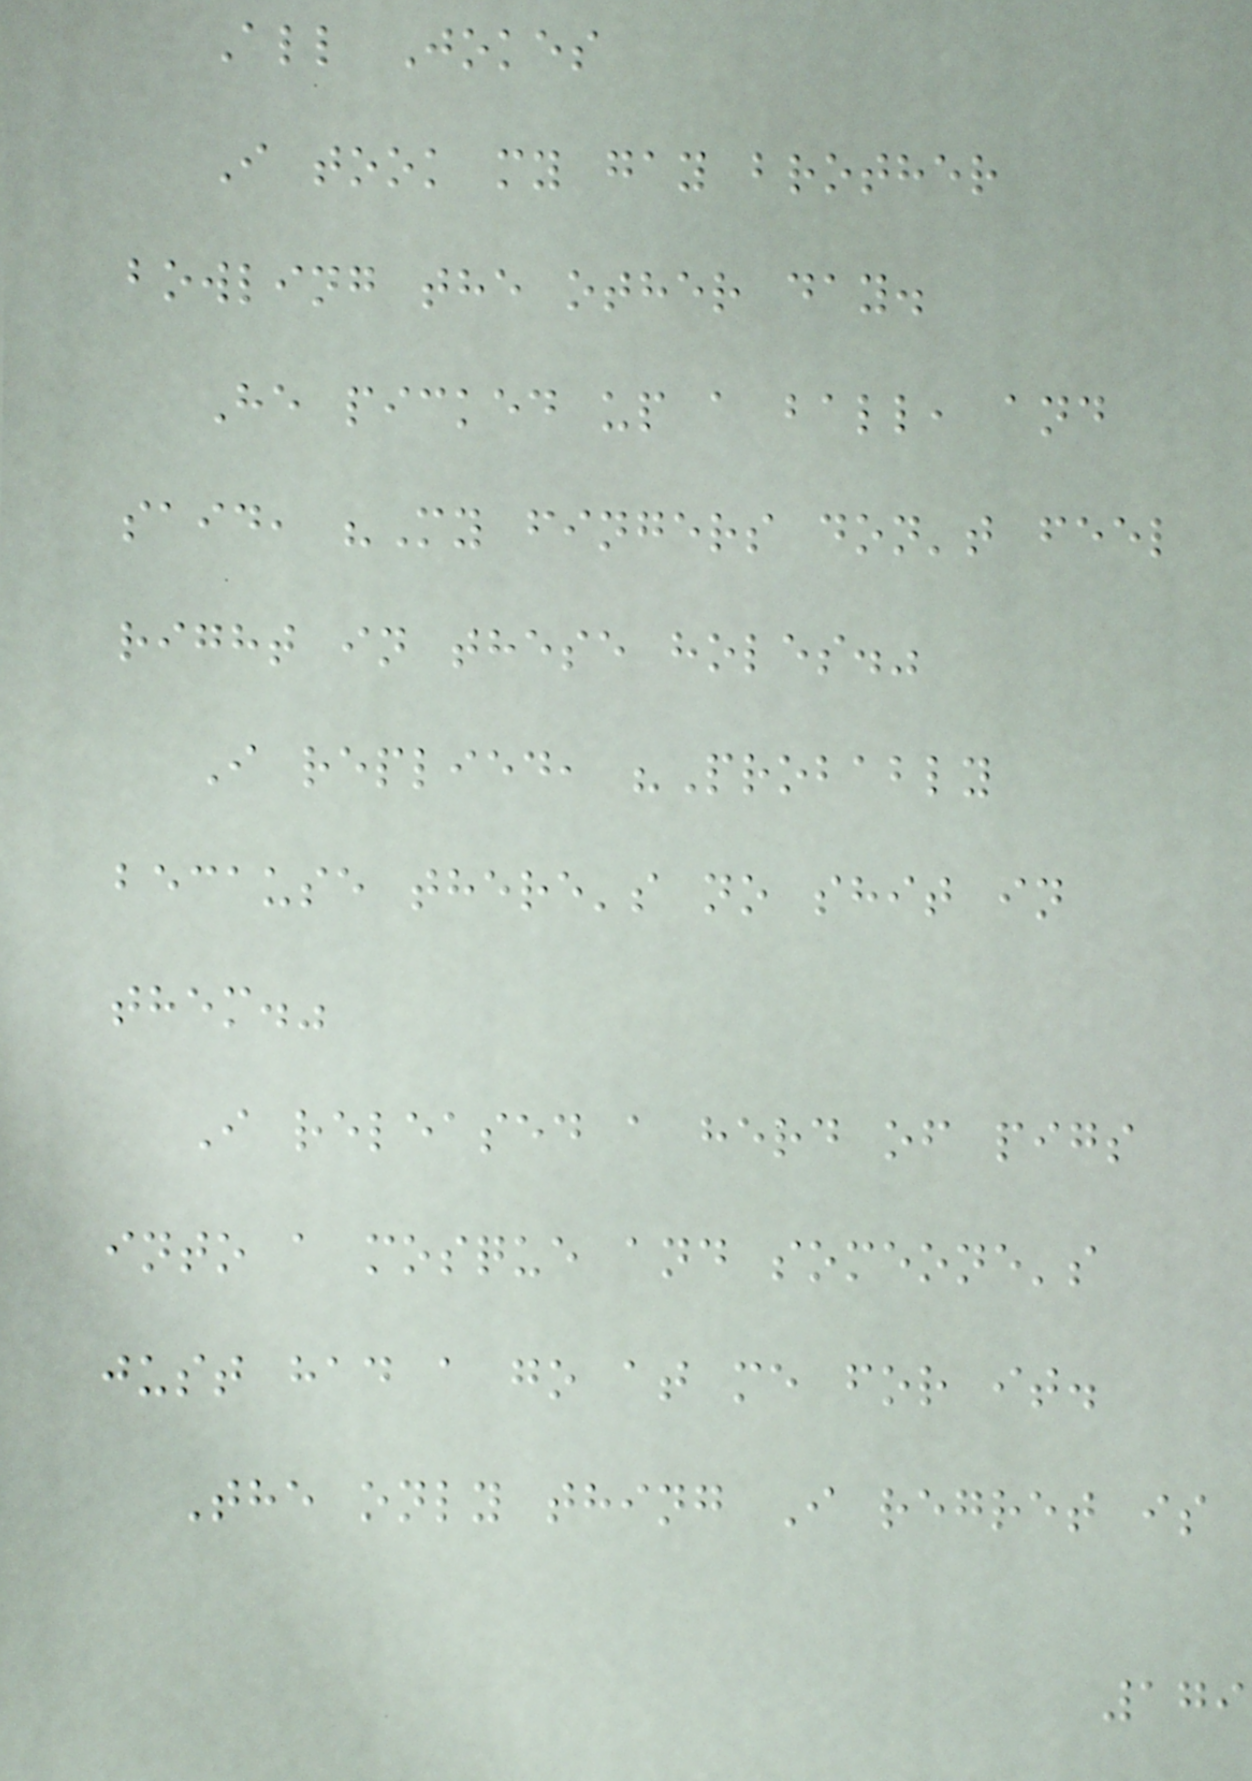All Jokes
I took my gay brother
bowling the other day.
He picked up a ball, and
said, "My fingers don't feel
right in these holes."
I replied, "Probably
because there's no shit in
them."
I released a herd of pigs
into a mosque and someone's
just had a go at me for it.
The only thing I regret is
179
